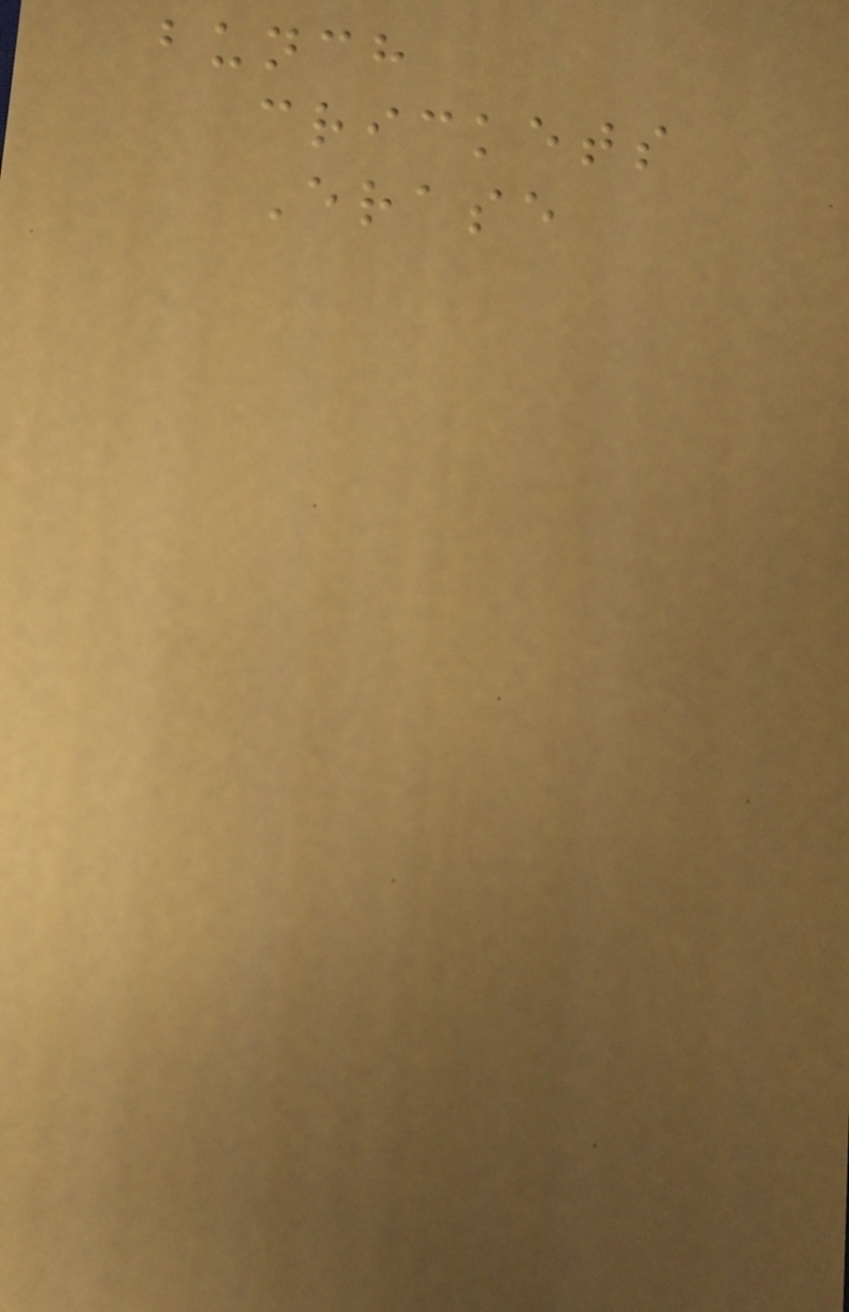bunch
crickets
Erase
